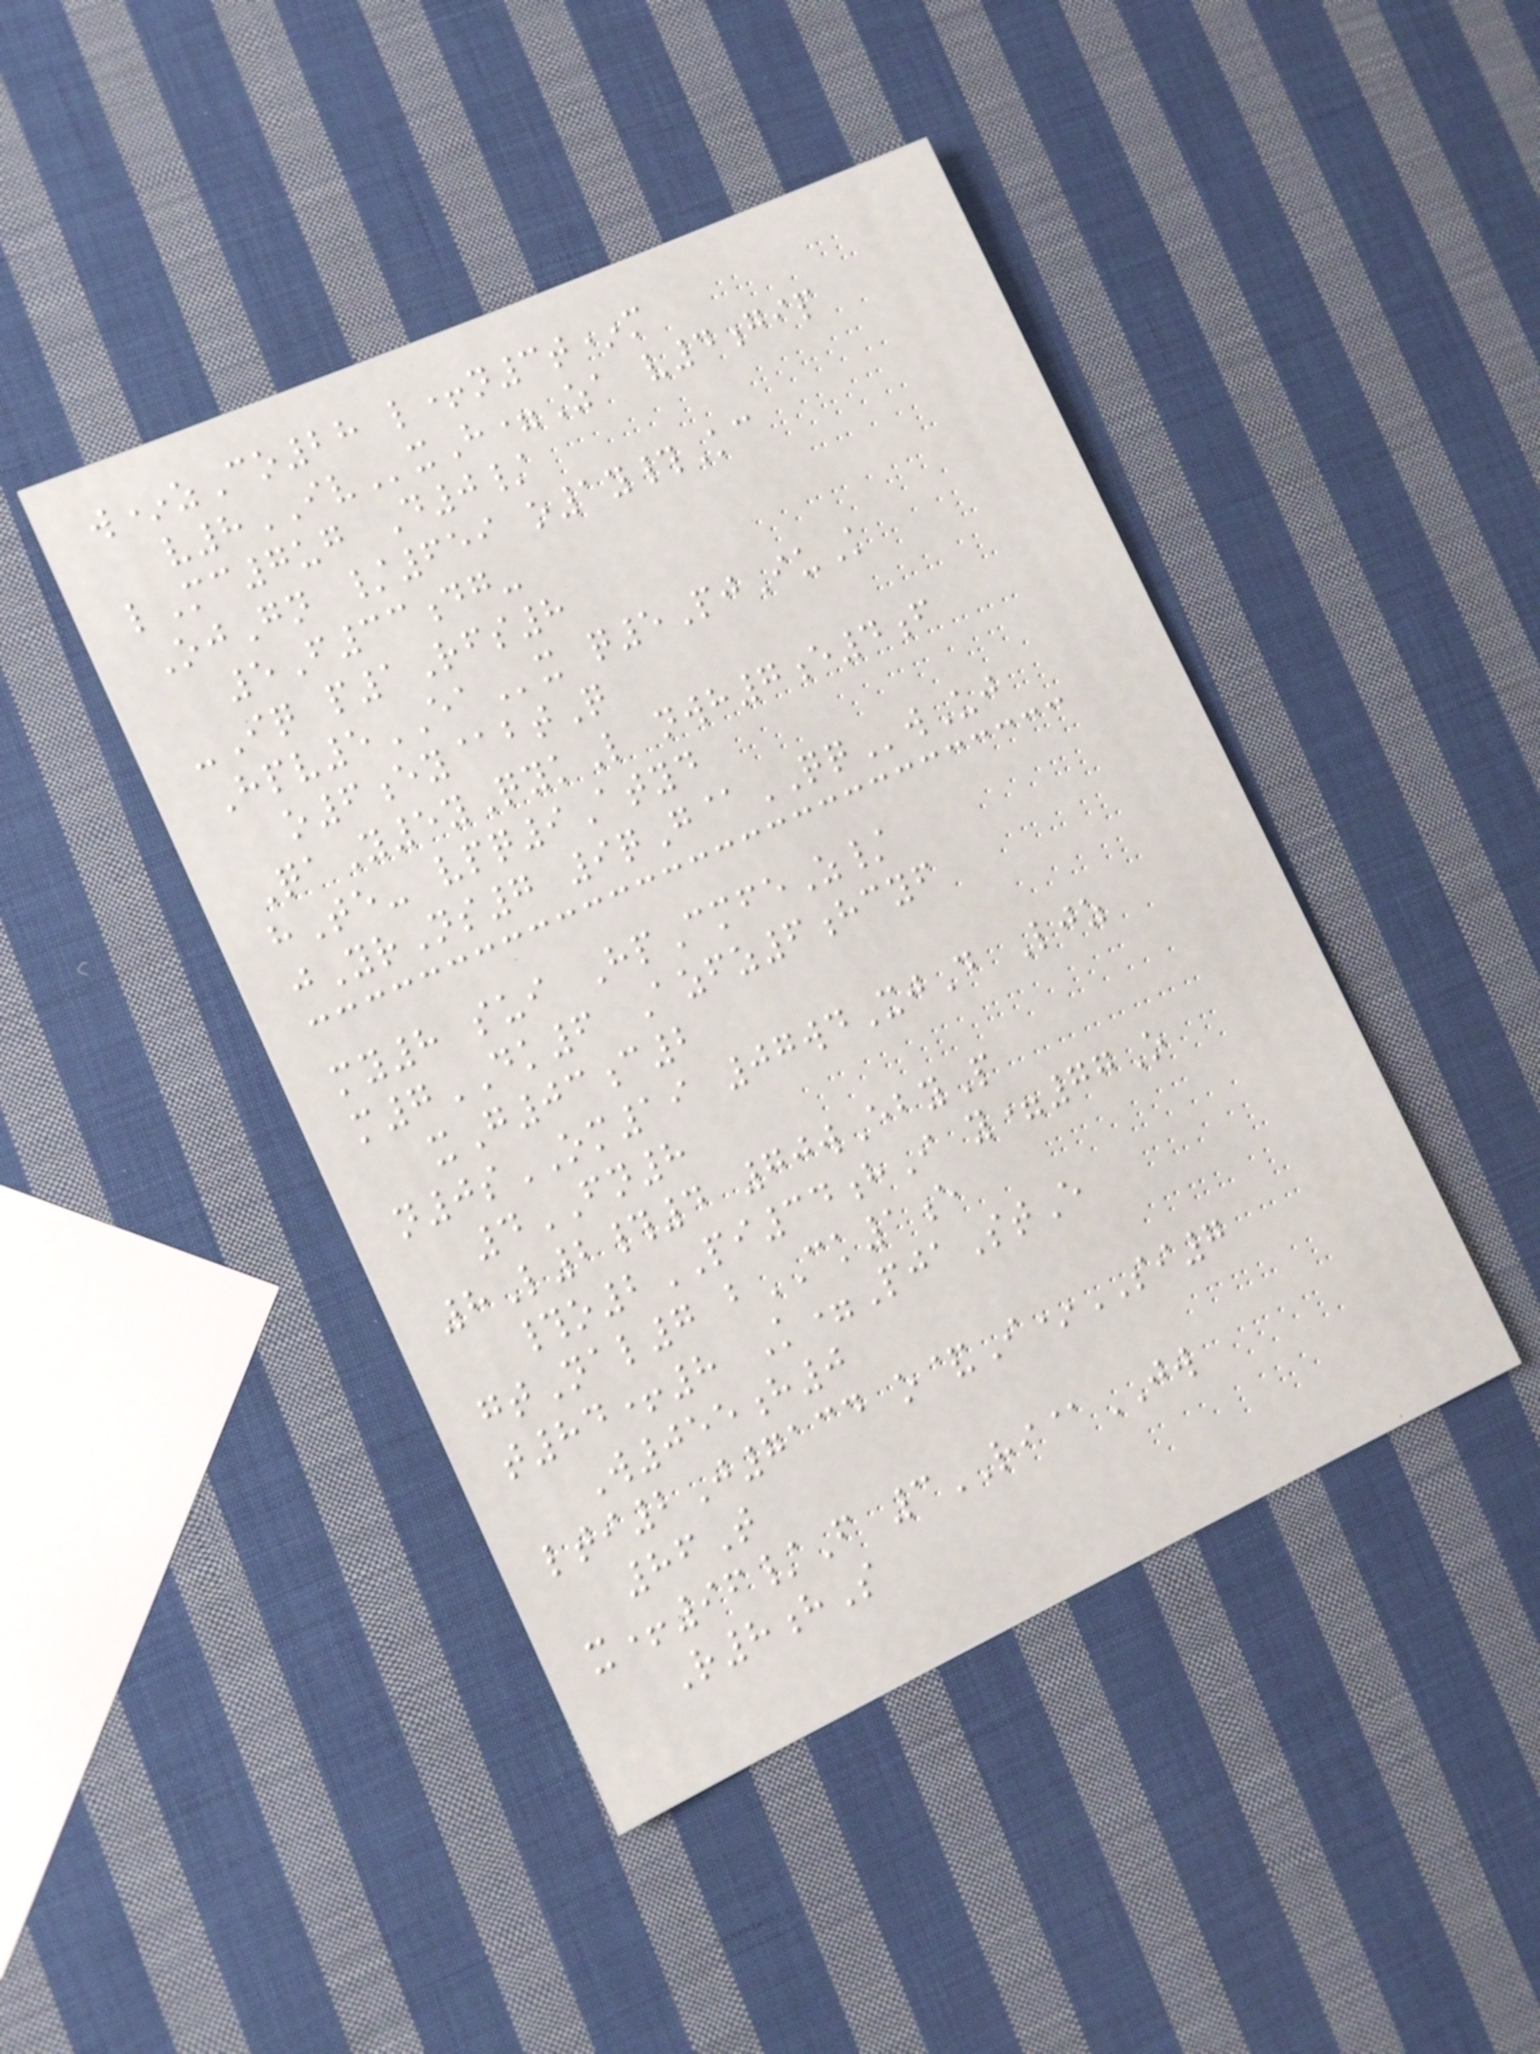w*zCo28 l+n3t*m
v8IVxH=Za v4gip
lMc7ug D0/
OjGn /659 o1y#Kc
5F33dg-
-Iq p1Rfs8
Hpv5EAx q5PjIuK
o6ey@btQ
QaY5yQykL nwh7e4f
hTe- vpq9Atyd
jYrNs7 9qG@QQwUj
my8 sui HpCmfeZ/
m7DK6 Azfz6hcyf
xG03c2
n0sOM19 07wdXjD Ljz
4FN8
8L2#4 70wEbyP
#o2PI34hI y=77O
gtNal7 bCK1e
t84+8 K=PjaStE
W055h0
lti2J7134 o&I*SI7
86T
x+96/F 3RI@JW
R8hS
